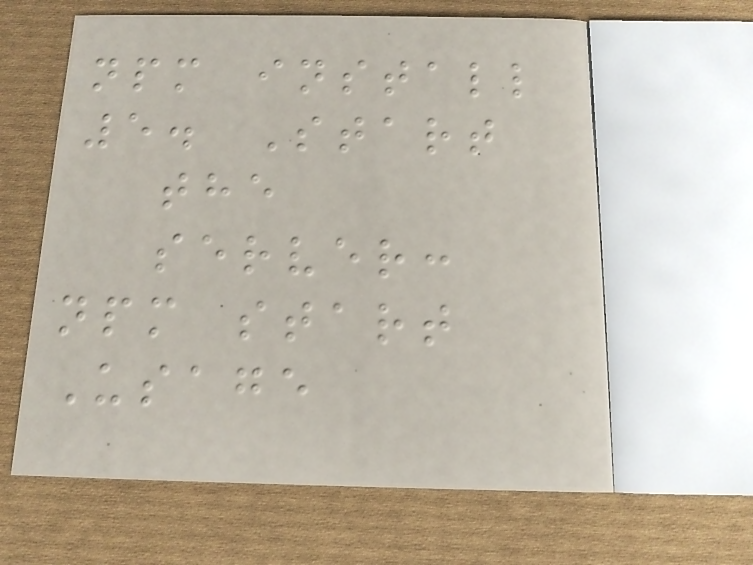npm install
5. Start
the
server:
npm start
Usage
